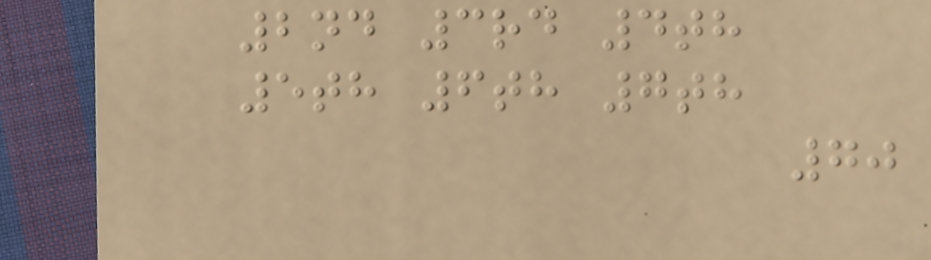2nd 3rd 4th
5th 6th 7th
70
